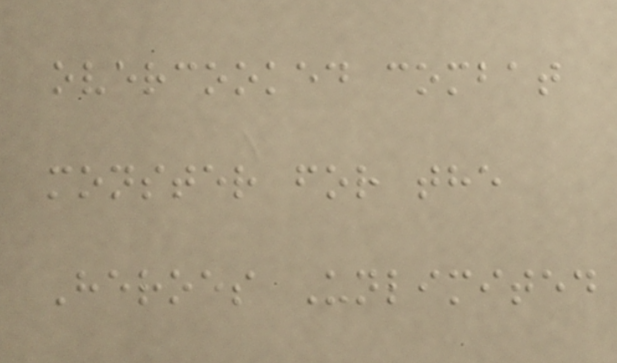overcooked combat
monster for the
Heroes Unlimited
